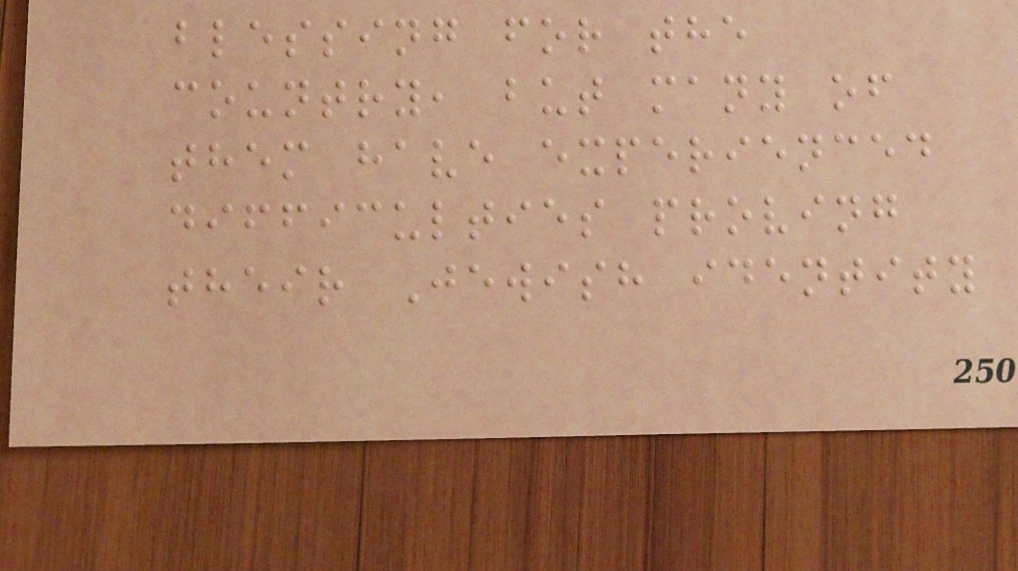blessing for the
country, but many of
them have experienced
difficulties proving
their Jewish identity
